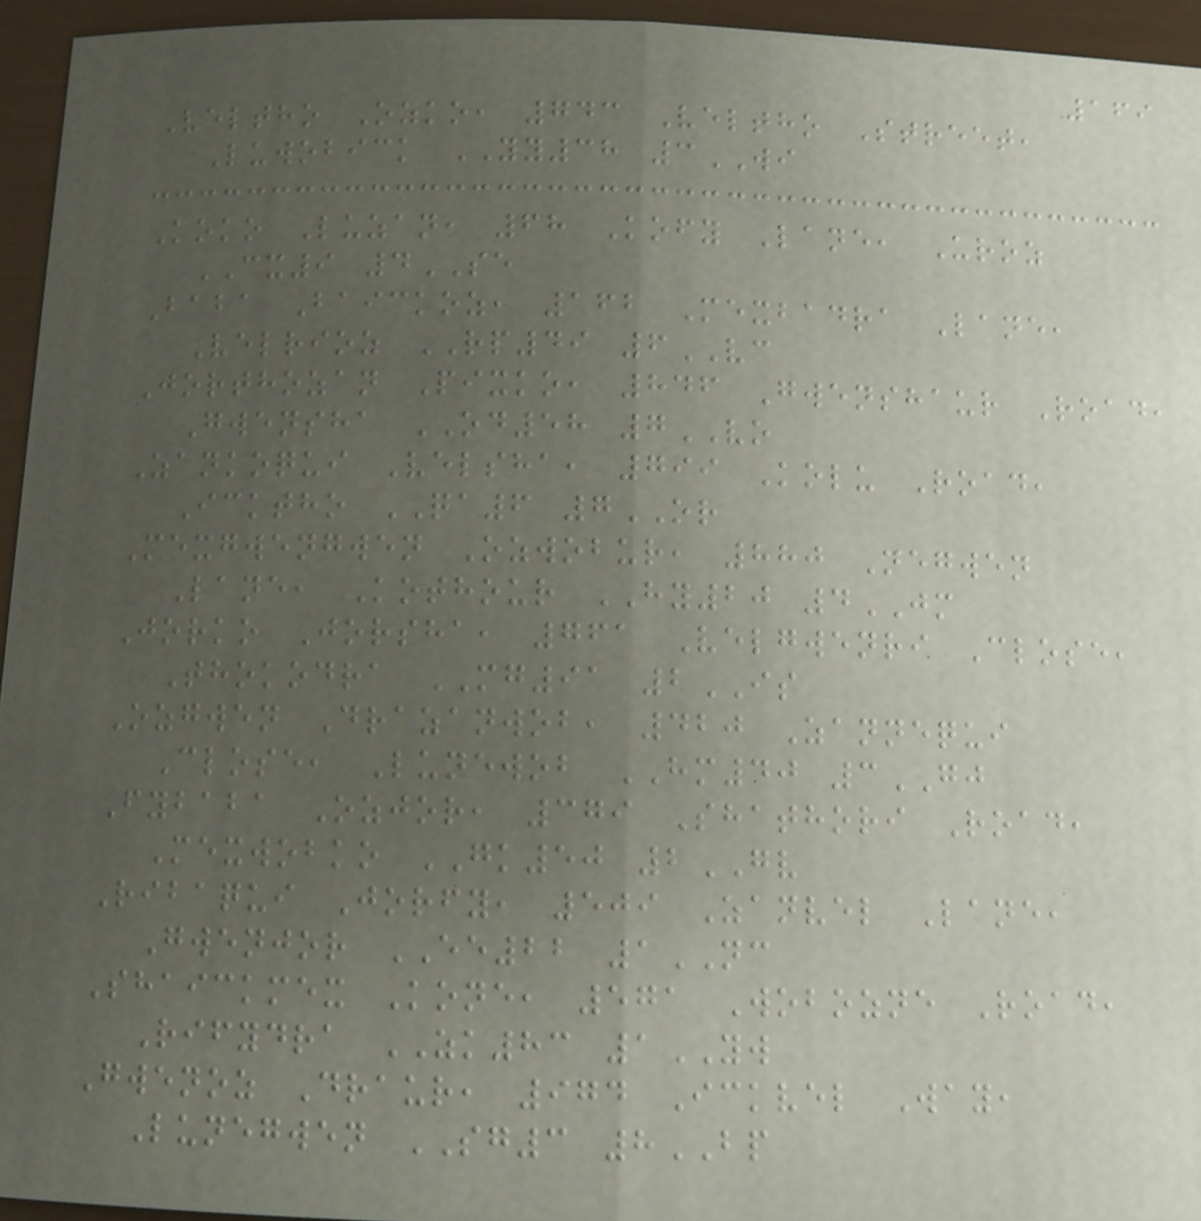169
Veltho Ozko, 743 Veltho Street,
Luwobick YY38 3WI
Koko Luzan, 68 Kofy Lane, Uroz
CX9 4SE
Baba Baickoz, 162 Mexbadra Lane,
Velrioz RP49 6VC
Jorthozan Pixko, 846 Gwenshaur Road,
Gwensha OD58 7VO
Zankoqui Velsha, 799 Kolu Road,
Icktho QA6 7OR
Mexgwengwen Ozwobur, 880 Negwen
Lane, Kothour HY20 4JM
Jorko Jorsha, 761 Velgwenri Close,
Thokodra MG91 2IS
Ozgwen Drazanwob, 420 Zannequi
Close, Lunewob HM40 3GJ
Fybaba Ozjor, 379 Shathori Road,
Mexwobko GK50 2GV
Ribaqui Jorfy, 509 Zanvel Lane,
Gwenjor EE22 1NC
Shaickmex Kone, 571 Wobozne Road,
Rifydra ZK83 1YW
Gwenoz Draur, 974 Ickvel Way,
Lunegwen SG3 8BP
